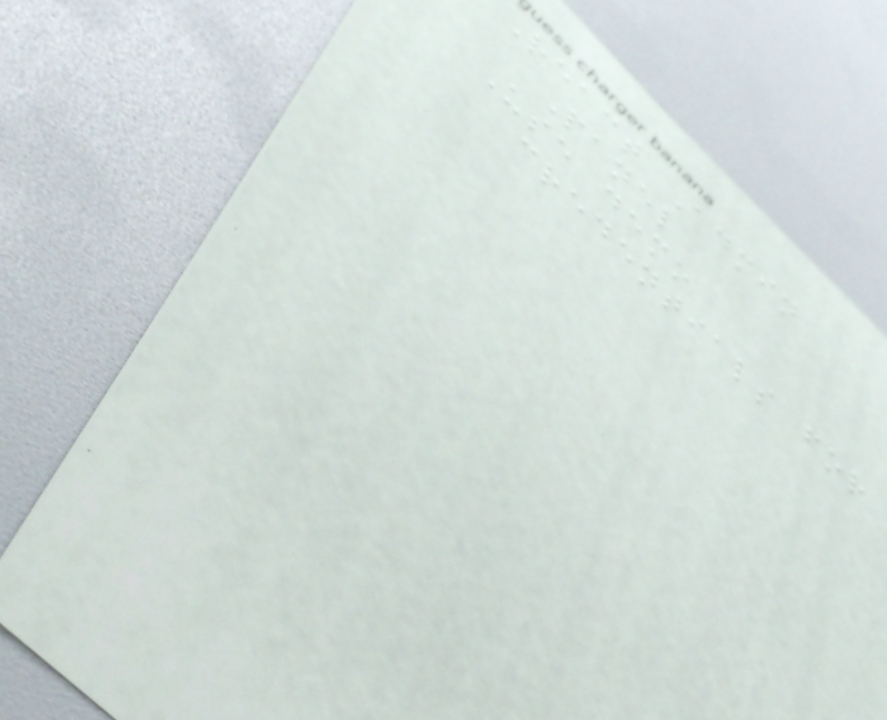React Admin
Panel
Use demo
credentials for
